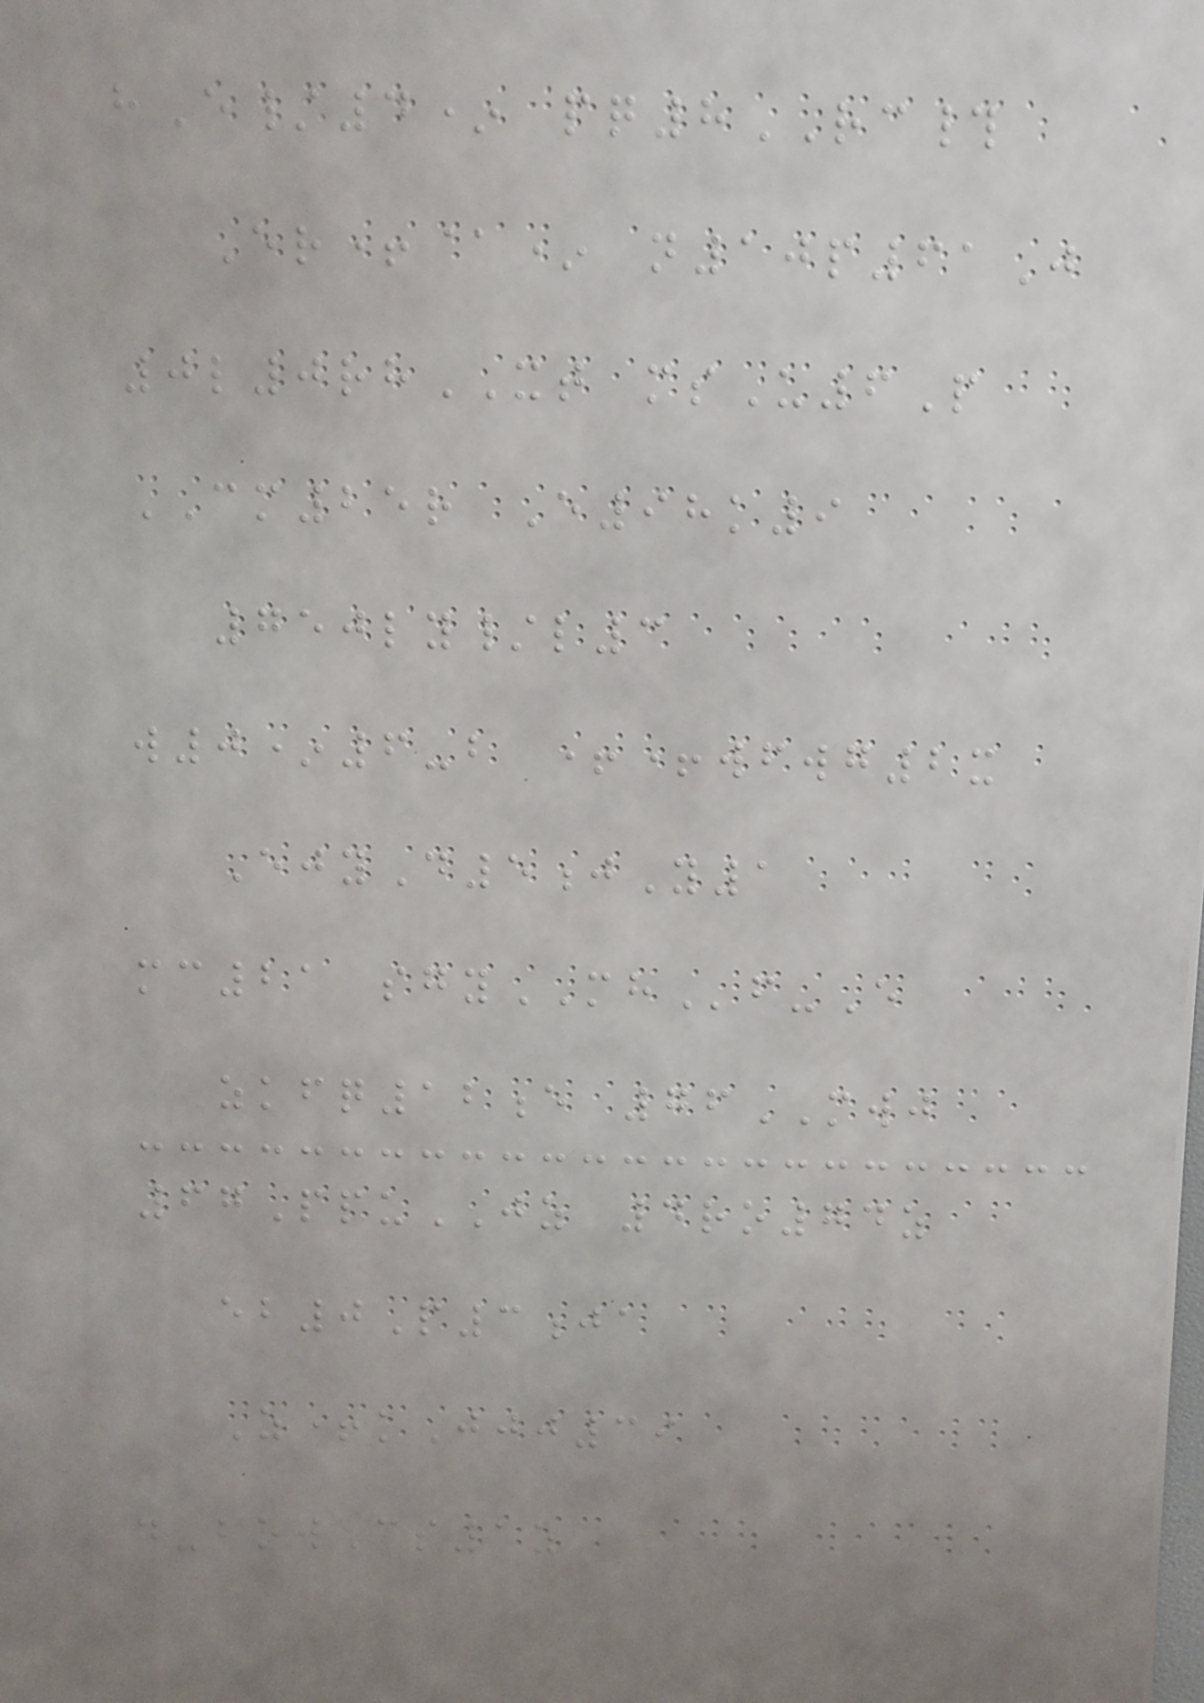hE/4* pq8RC#
Er+@* n10p61J
0l0rhXT msU6P
CM25r E98k9
750ly/l3
w0*6-b ++wfwg2x
EjyD5jY1
mc21 sgyMHf-E
zkfq12e 76MWJ
67PpuJZ 4ro74z
eb0P3ja
Z+kJjj39
d-bowCs1z
